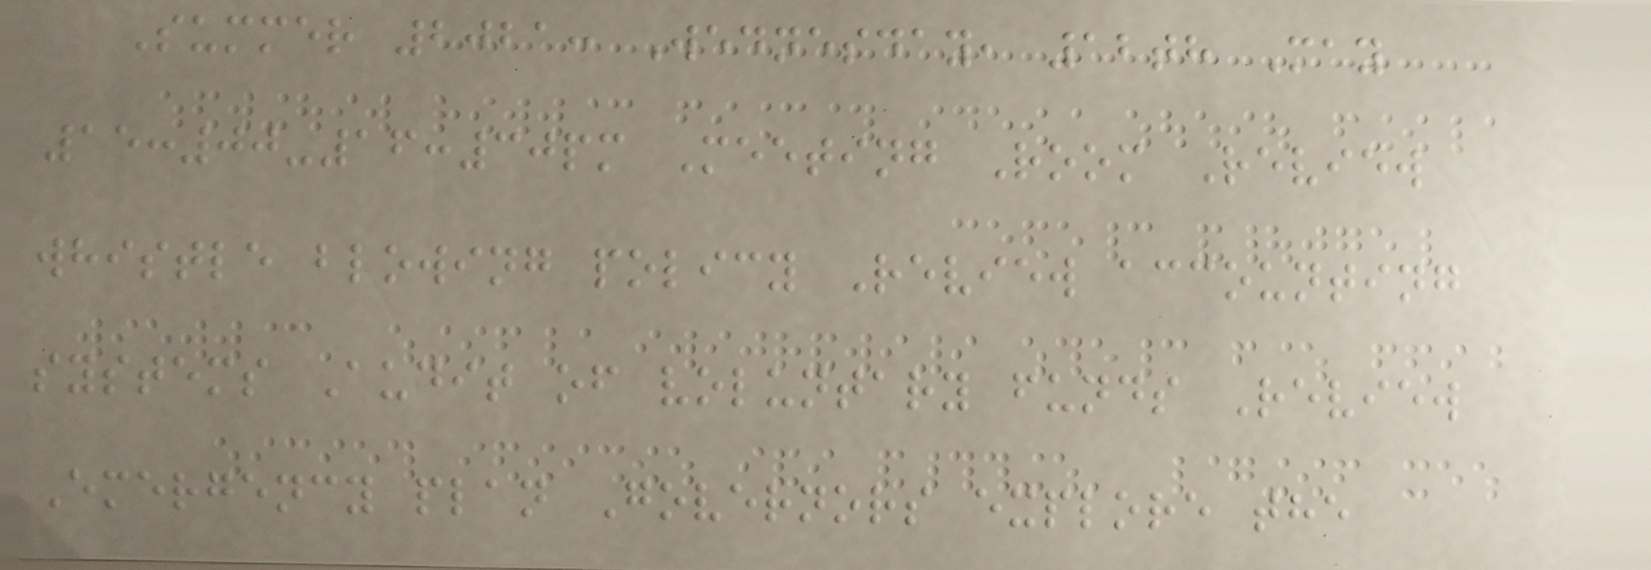Summer 2021: Wednesday, 12th May
15:00-16:30pm Meeting Room Review
whistle blowing policy Review accounting
systems Audit of voluntary funds Review
Emergency plan Governors explore the
